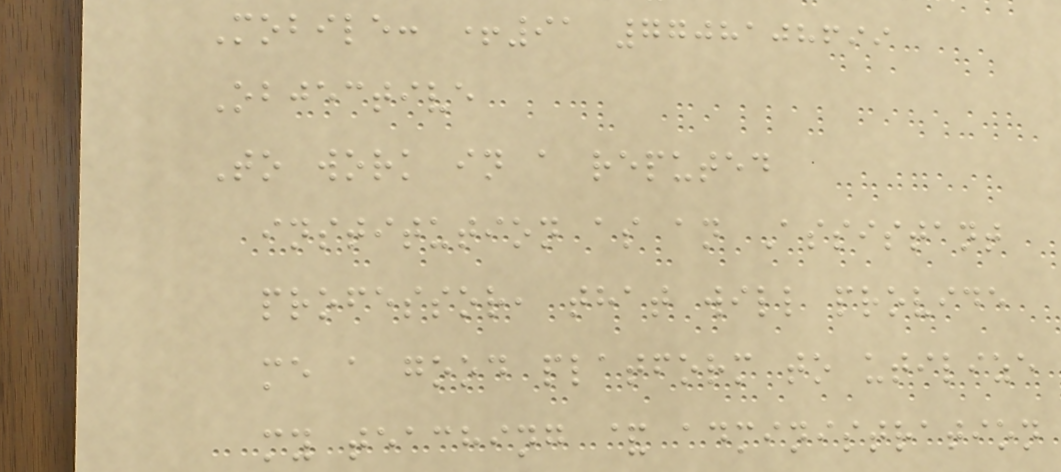Mobile: +91 7708108699
Objective
To work in a reputed
institution as an Assistant
professor, that will provide
me a good platform to utilize
my teaching & administration
